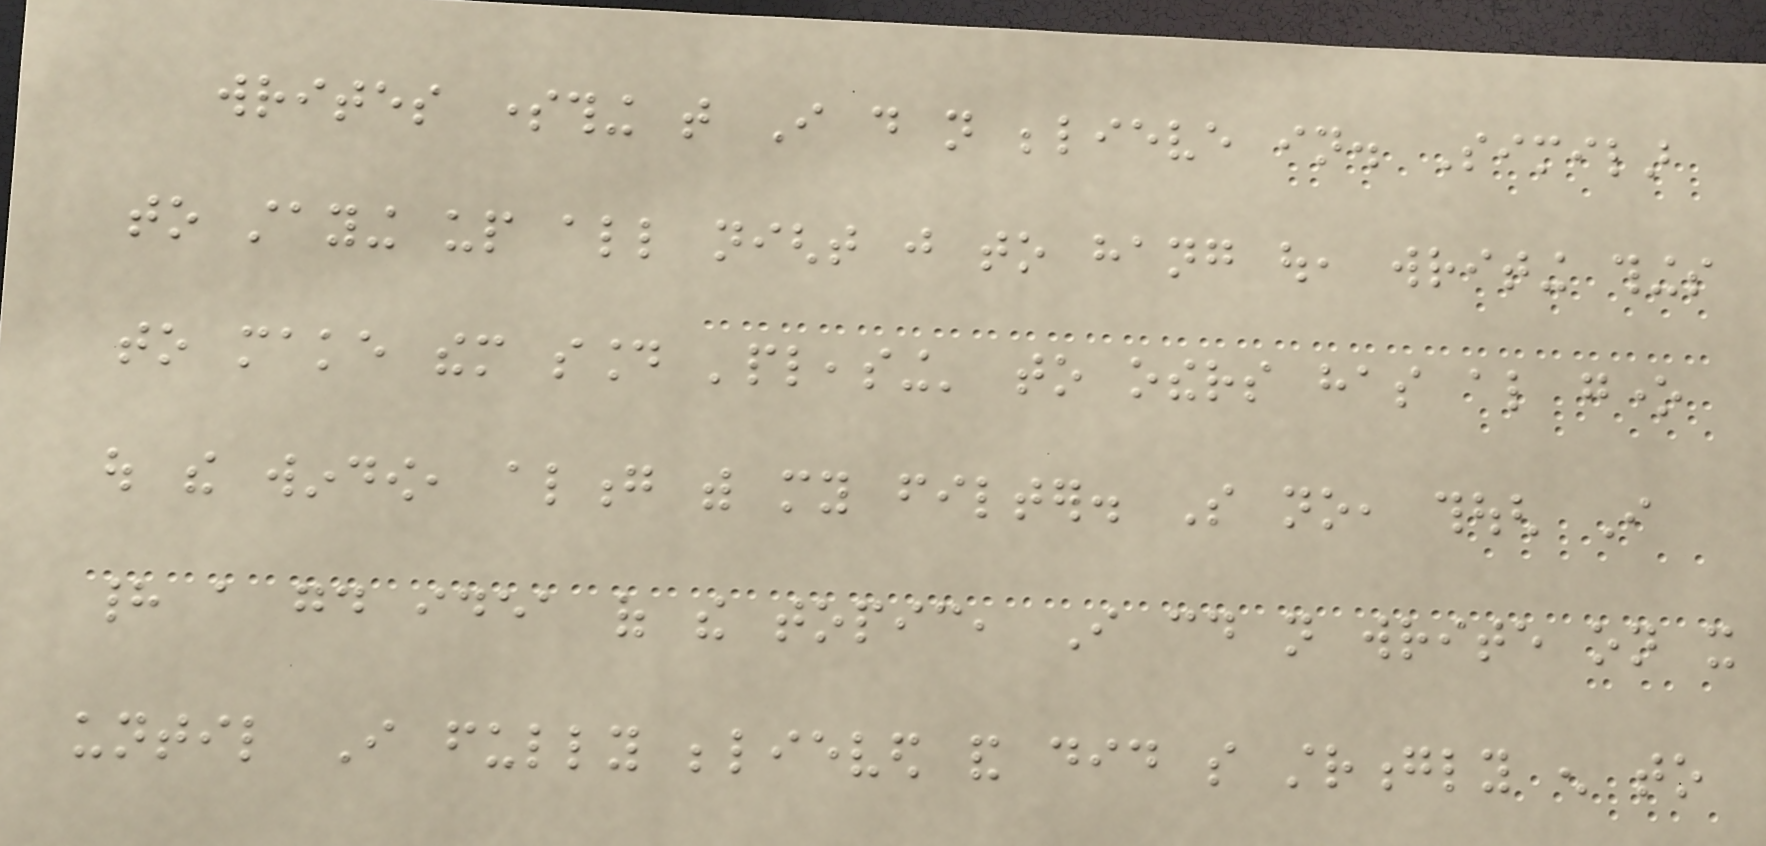writes something that I do not believe in. Similar
to staying up all night just to hang out, writing things
to make them sound 'pleasing' to others has also gone
out the window, along with my filter. So no, though I
had a good idea of the topic, I could not write on it
until I fully believed and did so strongly enough to
